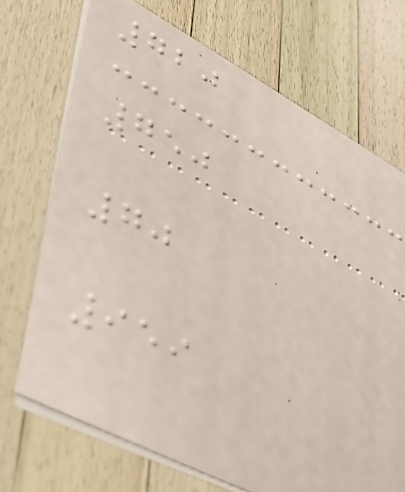720
750
70
959
